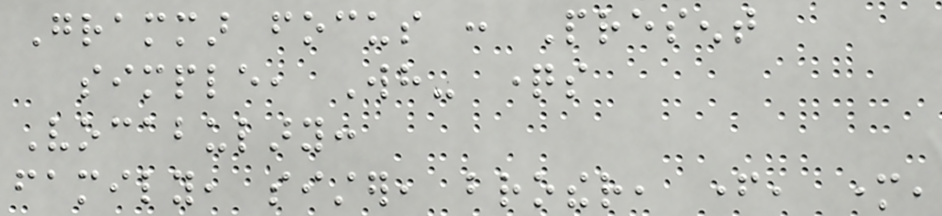Grammar focus : Present
simple, Wh- questions
Vocabulary:
family, sister, brother, father, mother,
